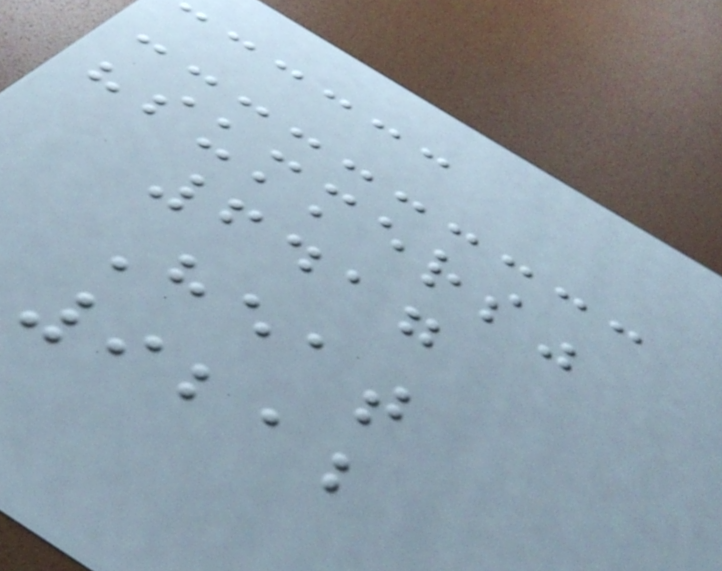"summers"
6417
Heat
9212
